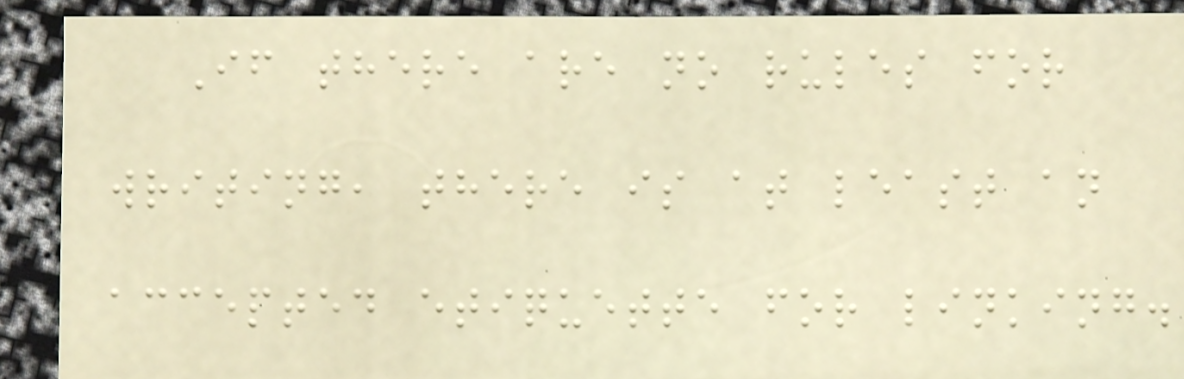If there are no rules for
writing, there is at least an
accepted etiquette for linking.
